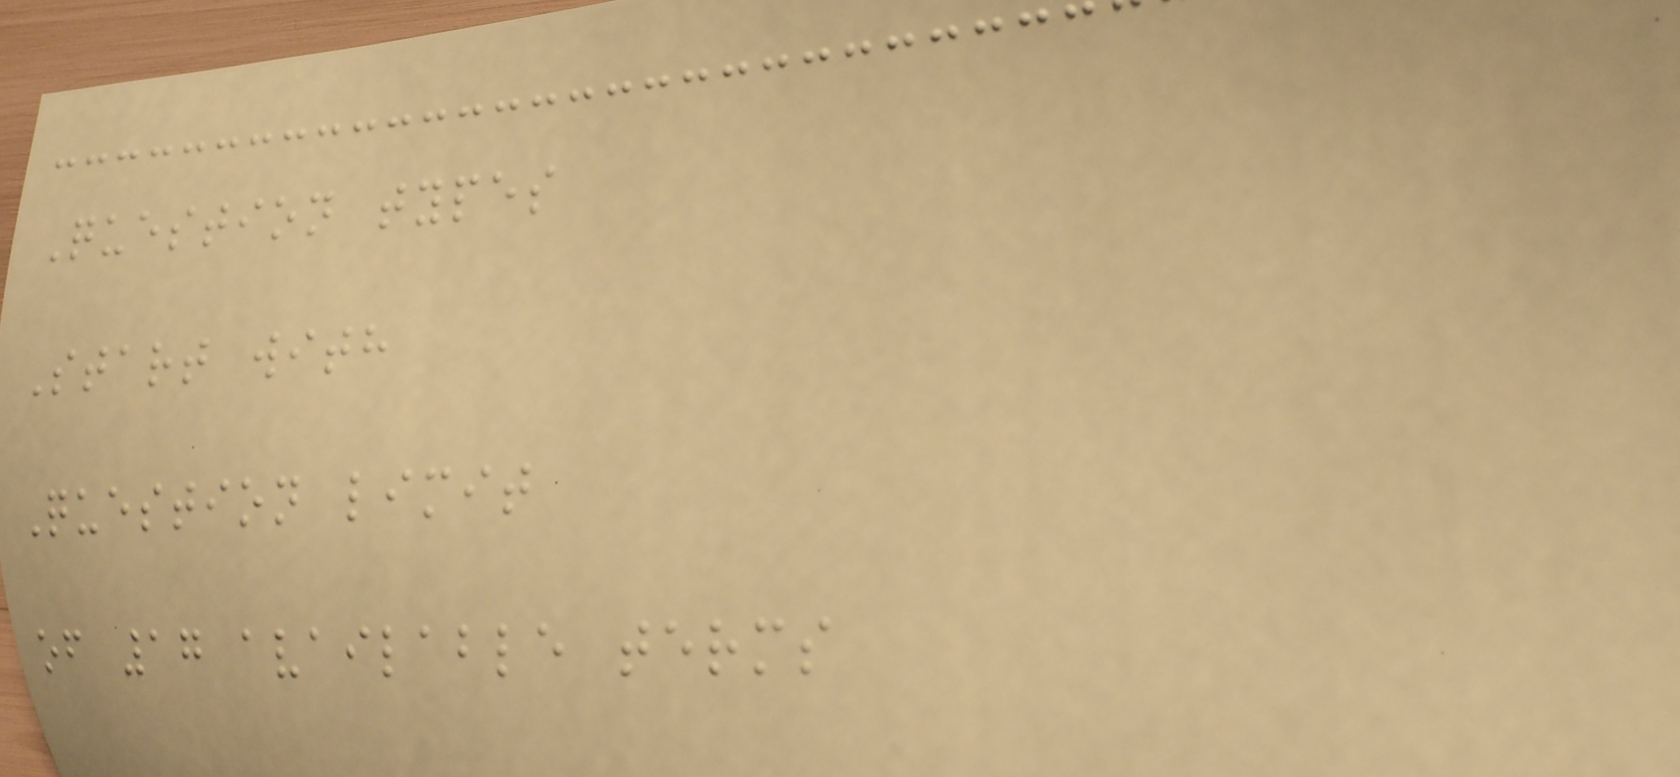Question types
Start with
Question limit
of 17 available terms
